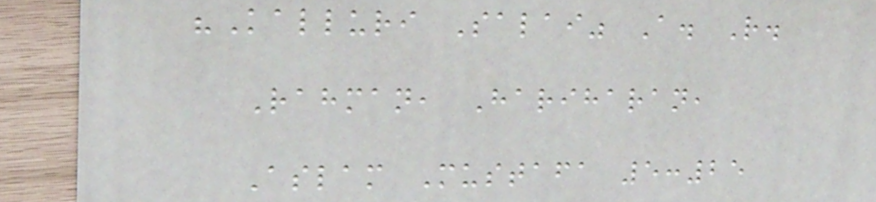"Kalluri Salai" A. R.
Rahman, Hariharan,
Aslam Mustafa 5:25
